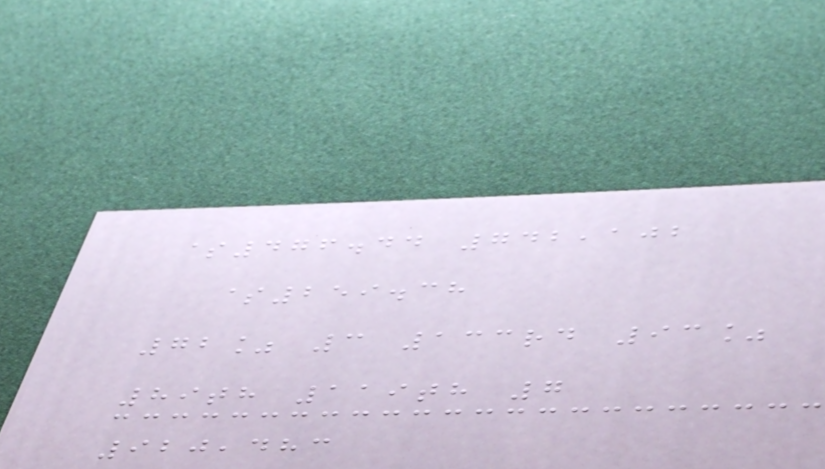$476.44 742,102
$259.38
72% 3 133rd 93%
89th 119th 7
920,483
